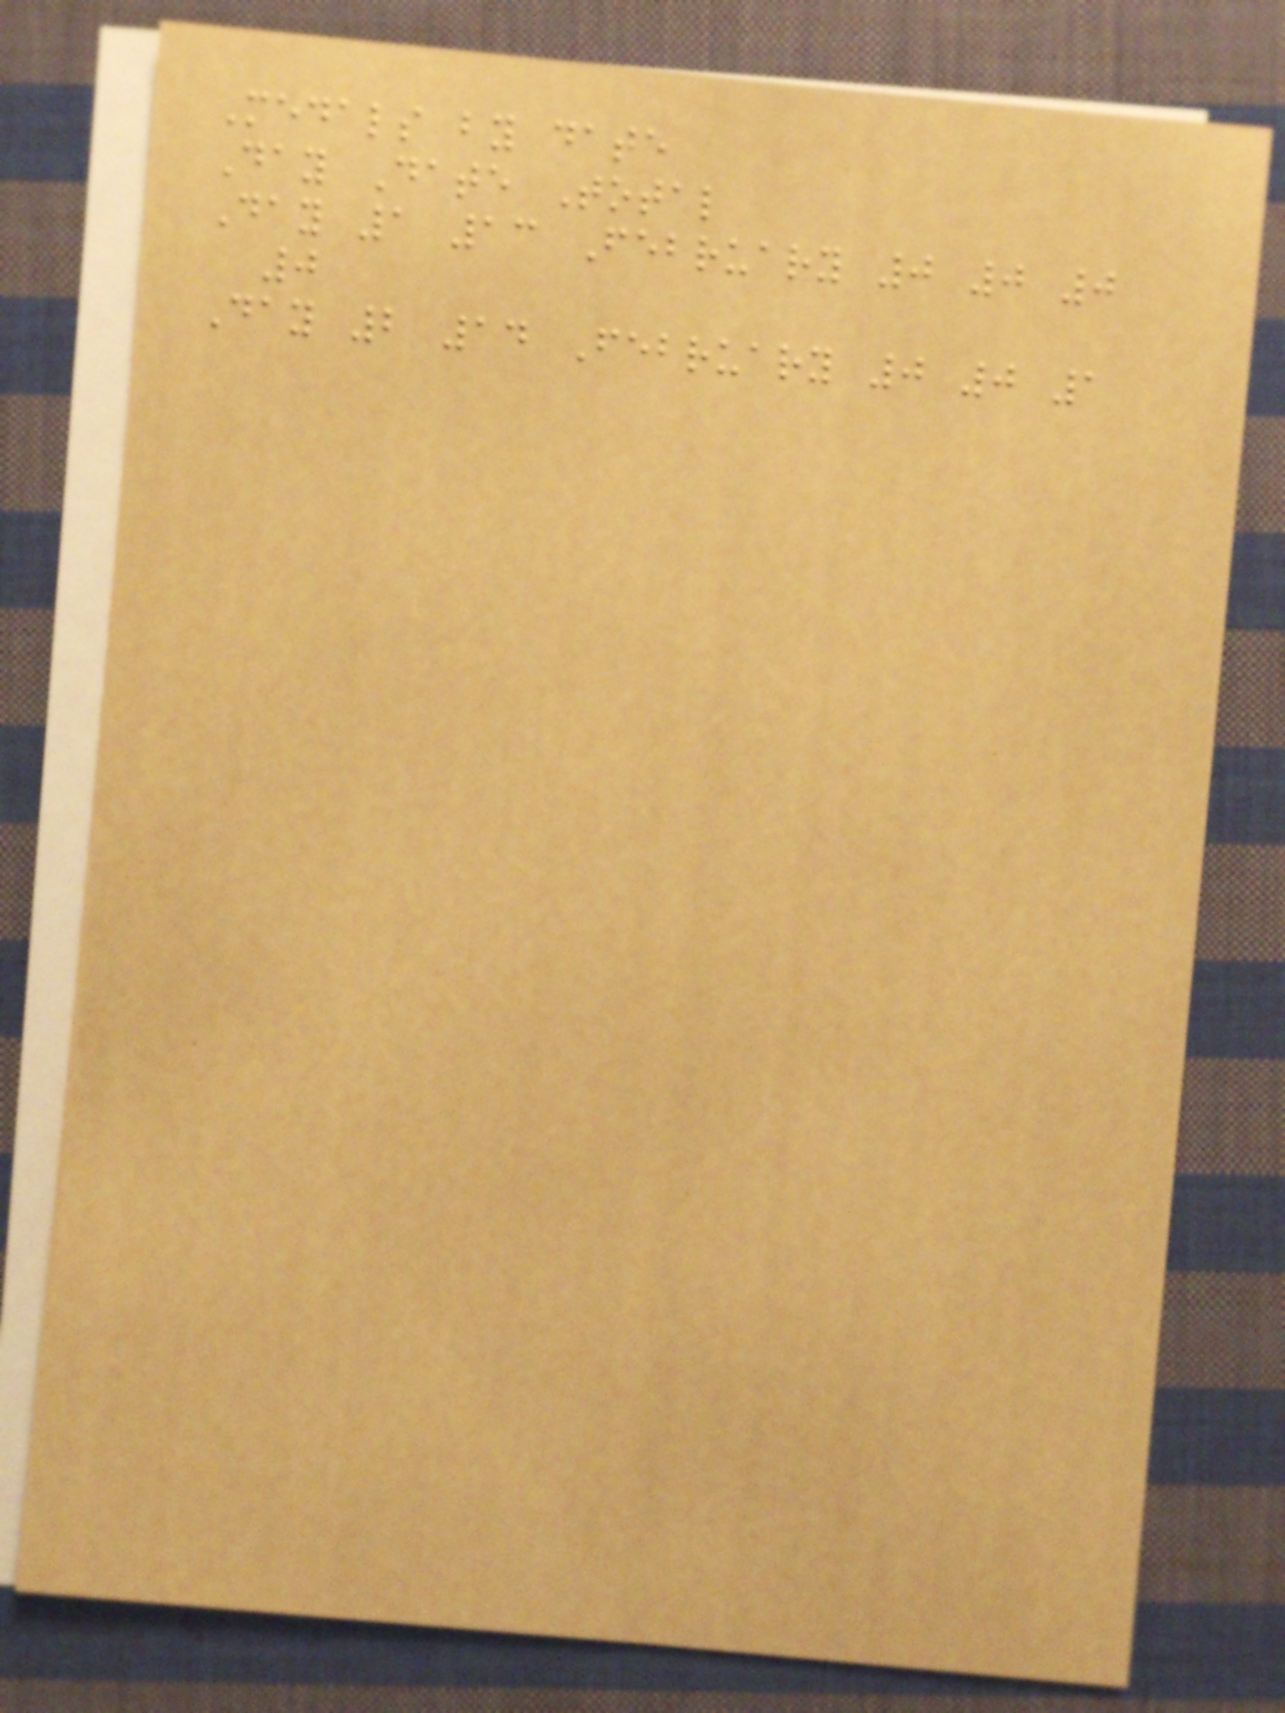Medals by date
Day Date Total
Day 1 13 February 0 0 0
0
Day 2 14 February 0 0 1
